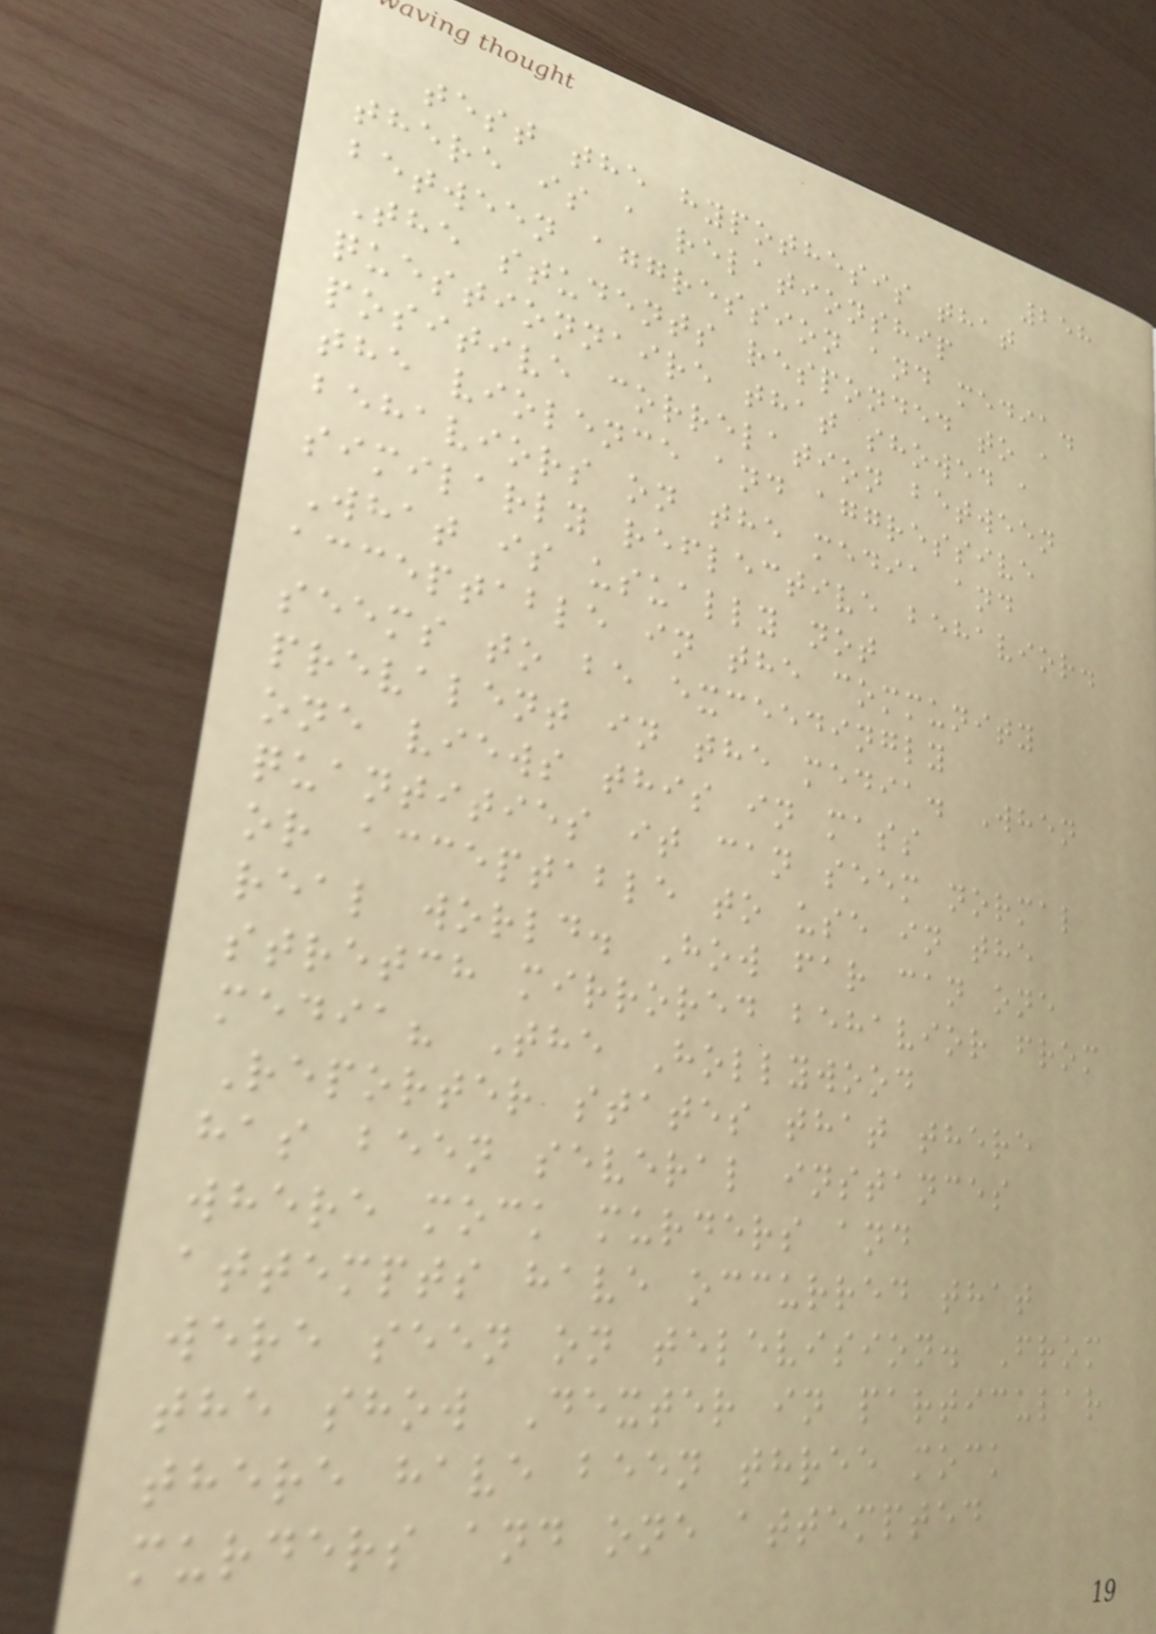258
test the hypothesis that
there is a relationship
between aggression and media.
The students responded to a
questionnaire that showed a
positive correlation between
the violence and aggressive
behaviors on the media and
similarly reflective behavior.
What is usually not
acceptable in the community
seems to be exceedingly
prevalent in the media. When
one views this in mass
quantities it can seem normal
or acceptable to use in the
real world. How far can one
stretch mirrored behavior from
media? The Hollywood
Reporter states that there
has been several instances
where mock murders and
attempts have occurred that
were seen on television. From
the show Dexter in particular
there have been three mock
murders and one attempted
